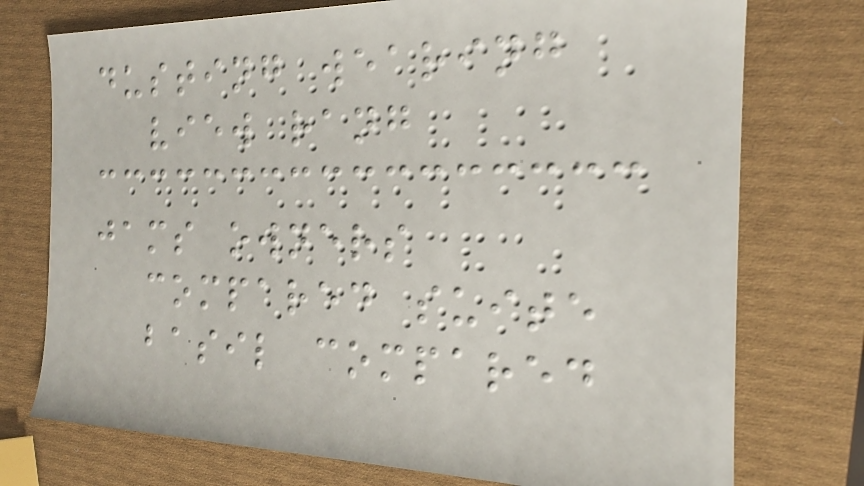dusting wearing
view rang
jams owners
compared suite
basil compared
